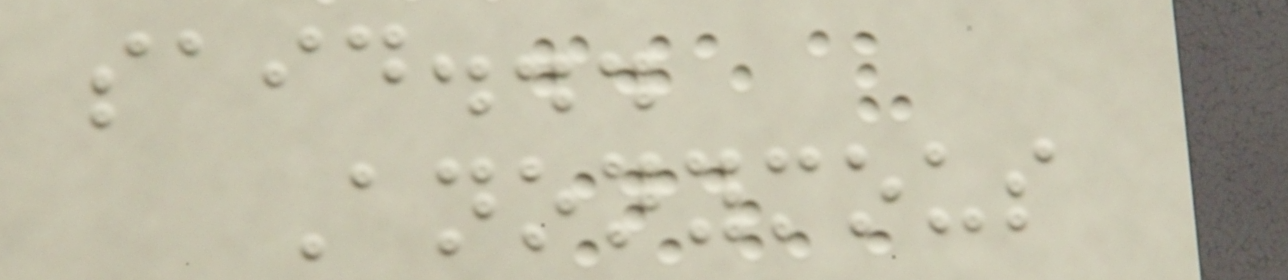said...
Anonymous
